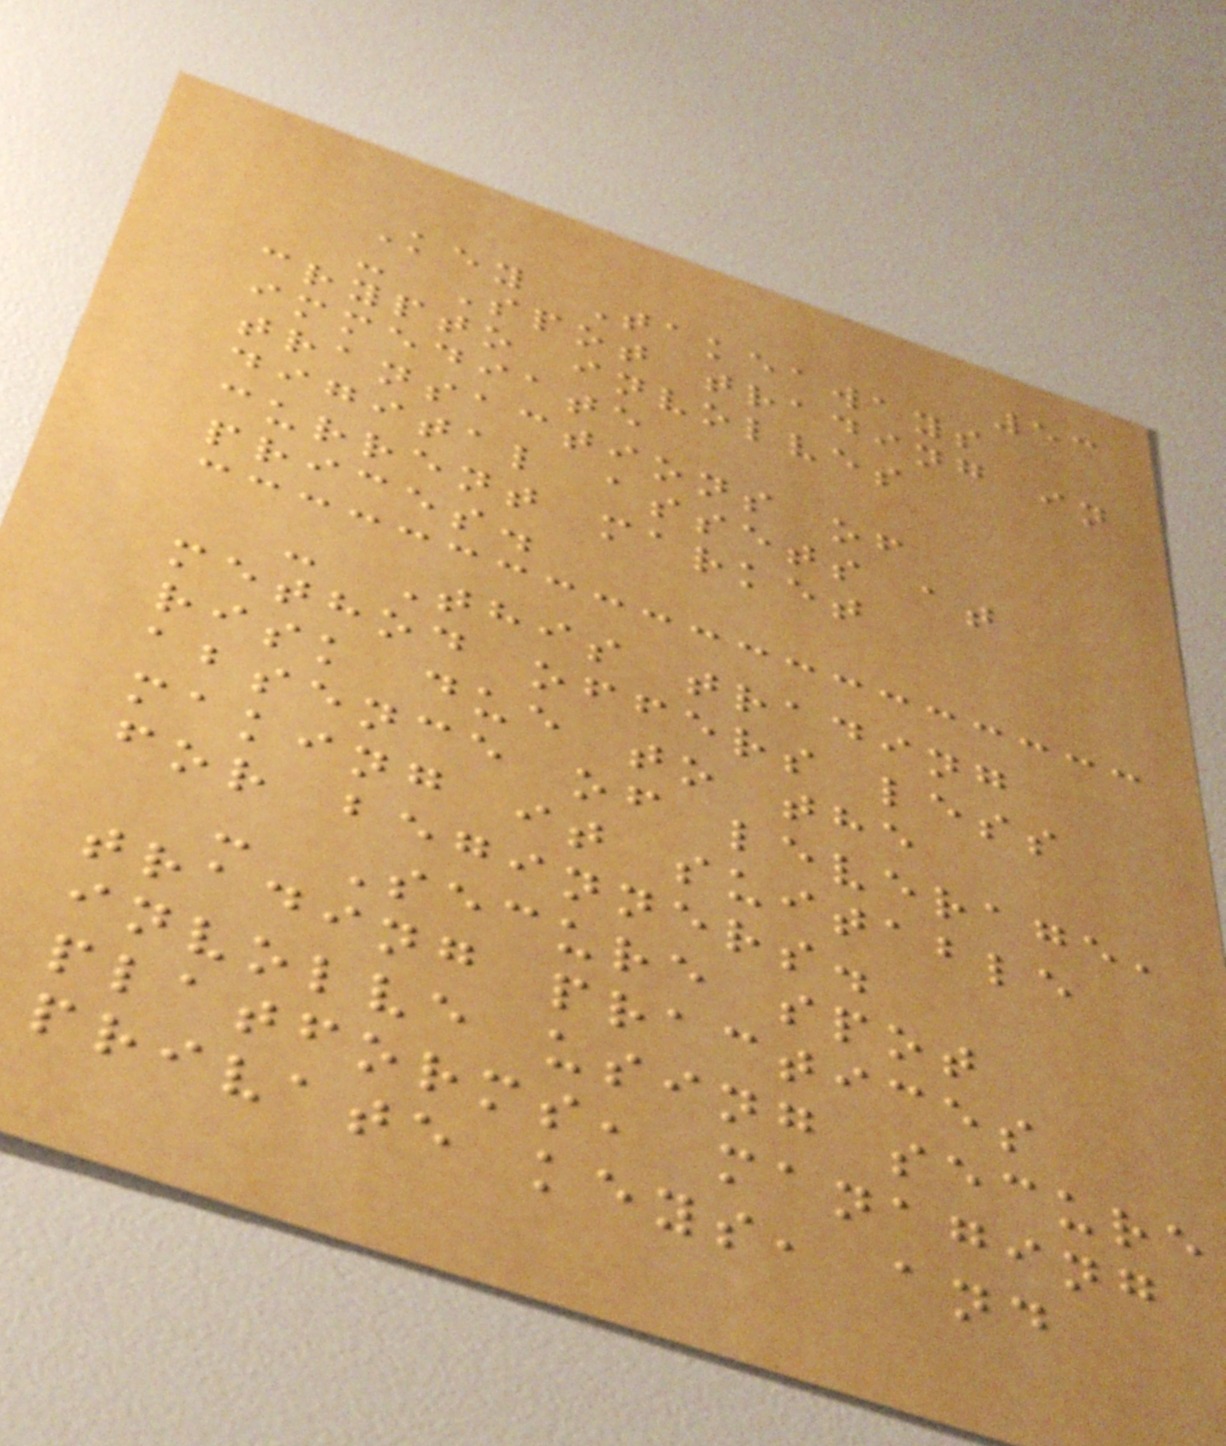53
Key Takeaways
- Spot trading in
crypto involves
immediate
transactions of
digital assets at
current market
prices.
- This trading
method offers less
risk due to the
absence of leverage,
making it suitable
for beginners.
- Secure spot
trading practices
involve using secure
platforms, managing
private keys, and
